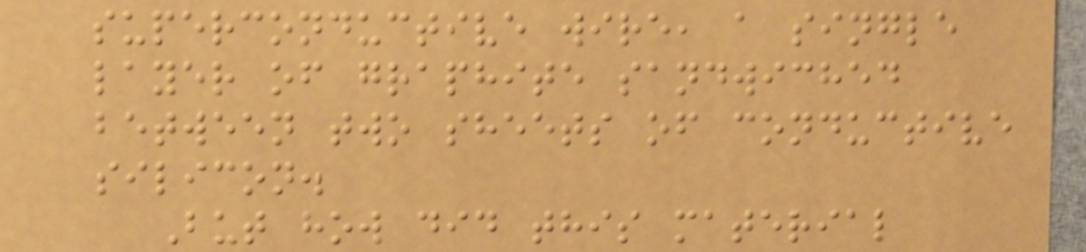superconductive wire, a single
layer of graphite sandwiched
between two sheets of conductive
silicon.
But how did this material
